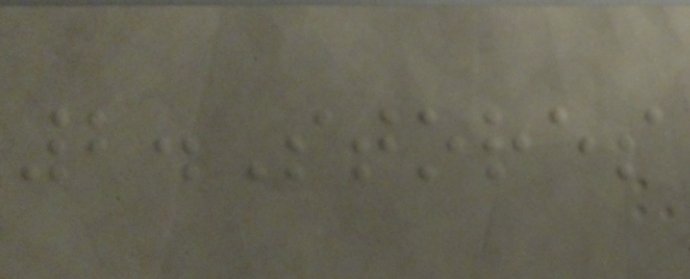2.Stores
